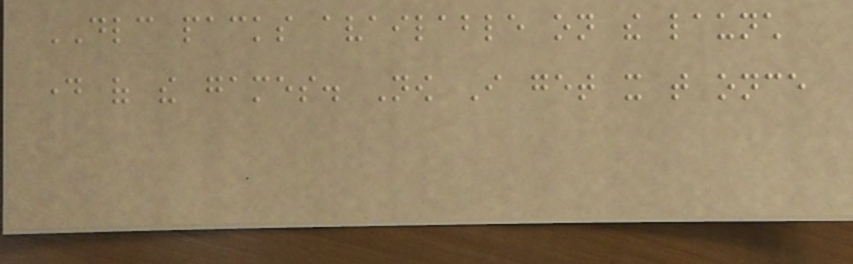DLC packs available on the launch
day of the games. Now I get it that once
